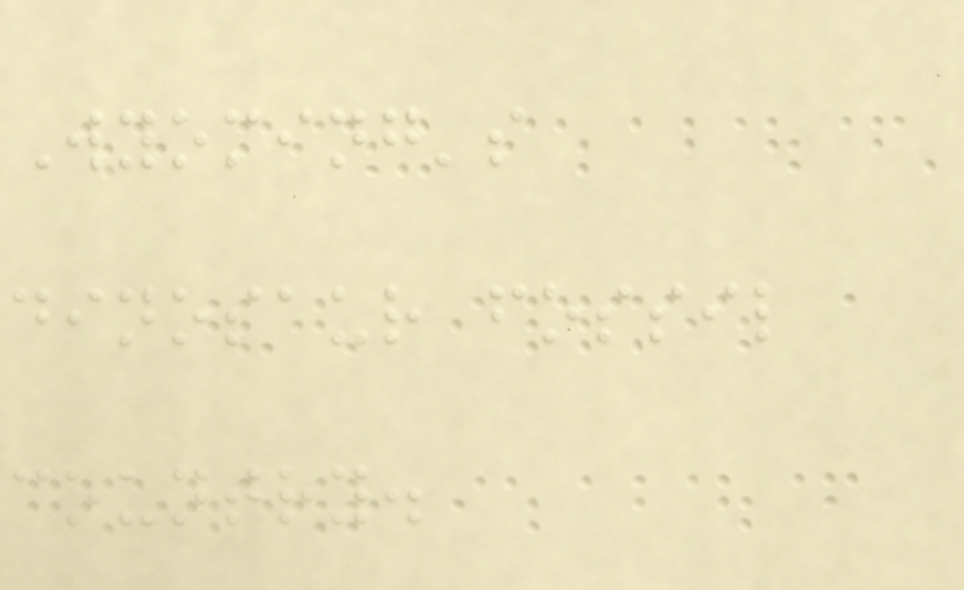Wyoming's
dinosaur fossil
country.
